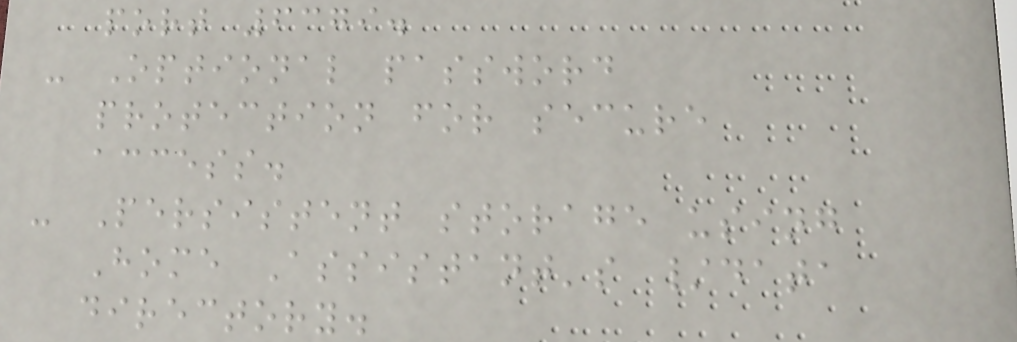port 6379.
- Optional password
protection for secure
access.
- Persistent storage using
Home Assistant's /data
directory.
